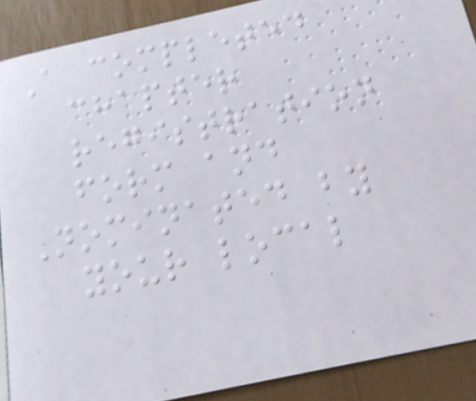A completed
chapter
registration
form and
Nominated by
your local
